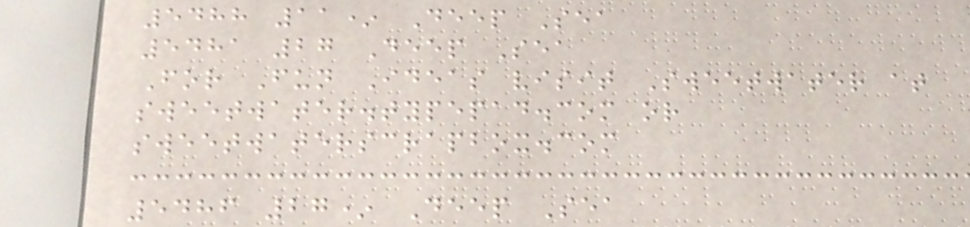5488 11* Deep Sea
5481 27 Deep Sea
For Fun Ideas visit Sweetwater at
sweetwater.typepad.com or
sweetwaterscrapbox.com
5486 27* Deep Sea
